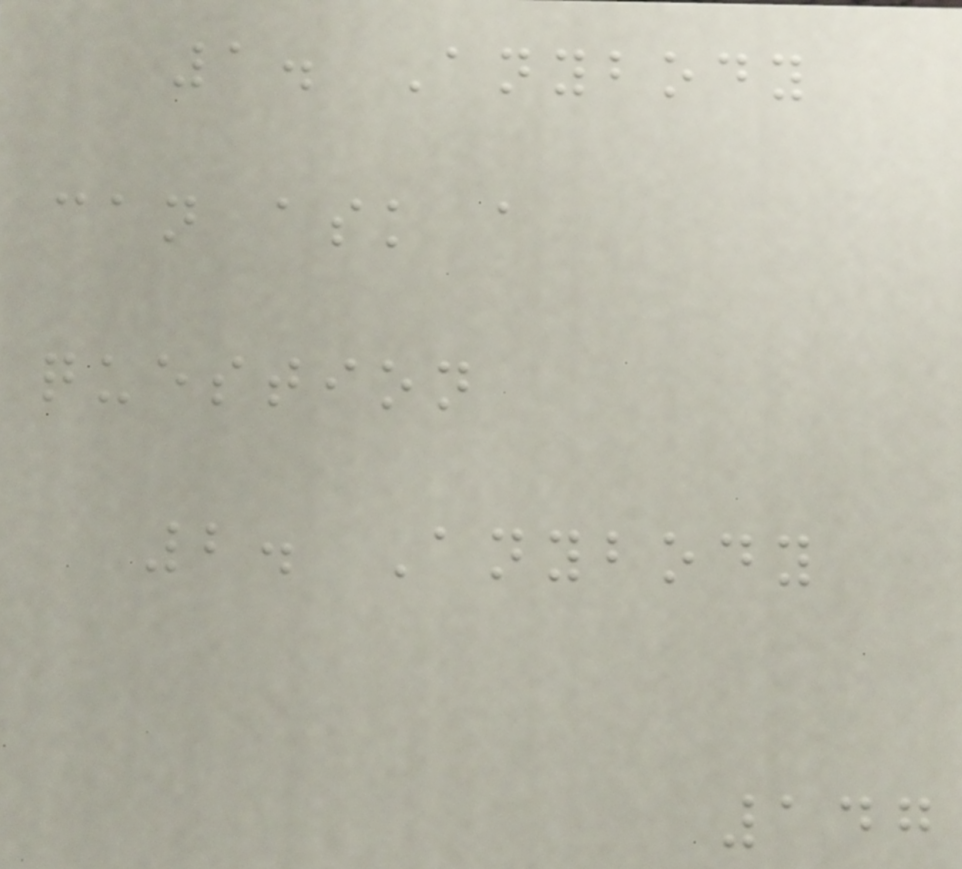1. Anybody
can ask a
question
2. Anybody
147
